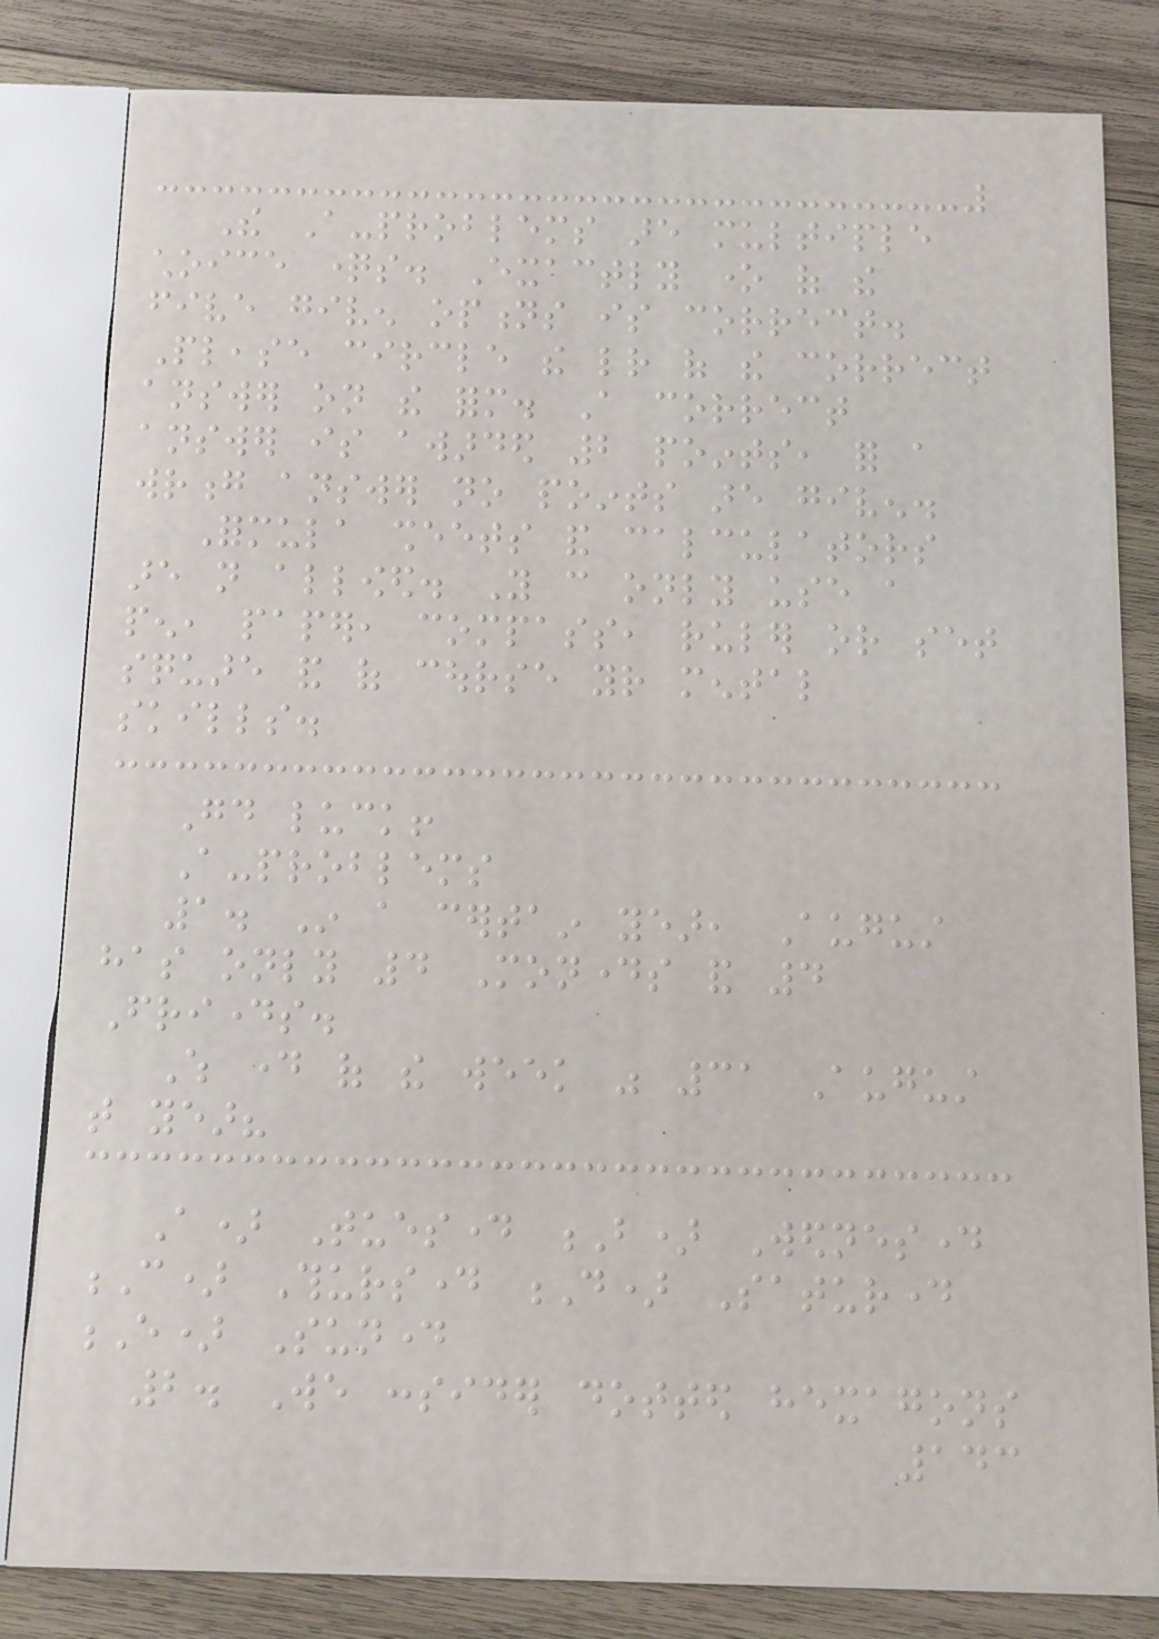The A-problems are multiple
choice questions. Exactly one of the
five given options is correct.
Please circle the letter of the correct
answer on the form. A correct
answer is awarded 2 points, for a
wrong answer no points are given.
Formula sheets and calculators
are not allowed. You can only use a
pen, paper, compass, ruler or set
square and of course your mental
skills.
Good luck!
A-problems
1. In a certain year, August
has only 4 Mondays and 4
Fridays.
Which day of the week was 31 August
that year?
A) Tuesday B) Wednesday
C) Thursday D) Saturday
E) Sunday
2. We consider dotted hexagons
143
